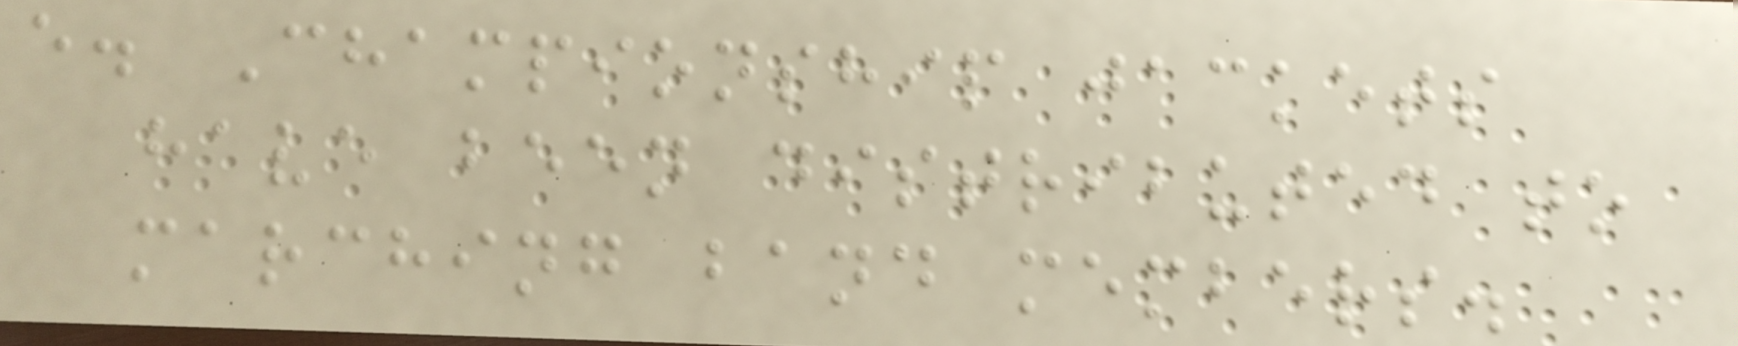e. Championship jackets
have been distributed to
marching band members.
